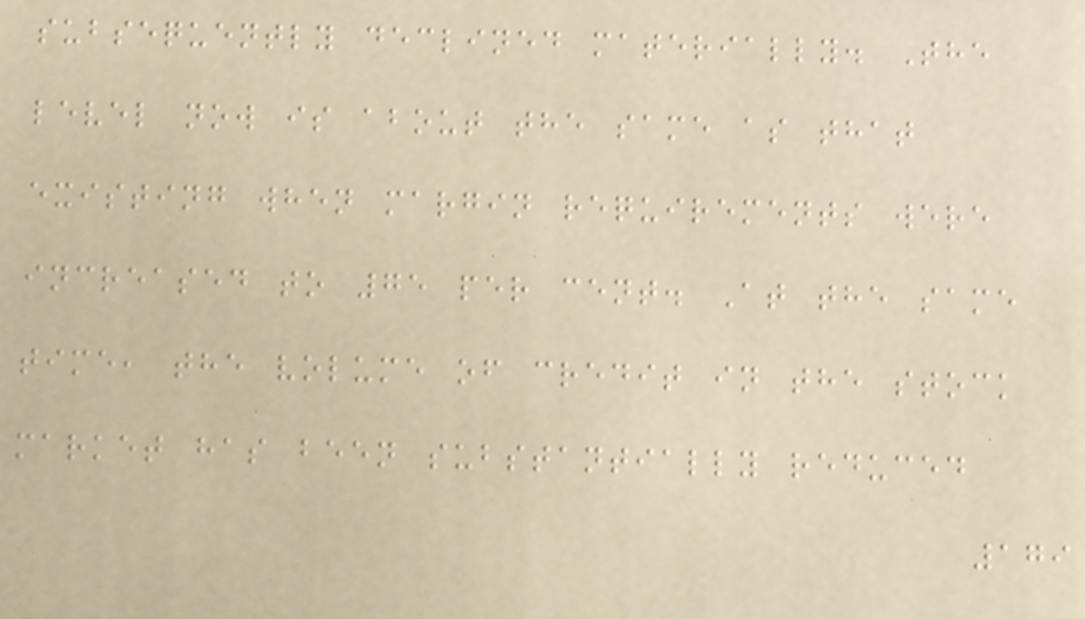subsequently declined materially. The
level now is about the same as that
existing when margin requirements were
increased to 75 per cent. At the same
time, the volume of credit in the stock
market has been substantially reduced
179
